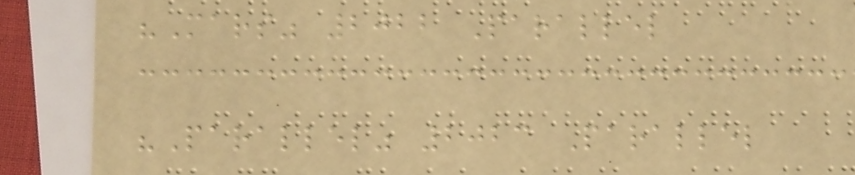"Mars" 2022 Parallel
"Parallel" 2023 Parallel
